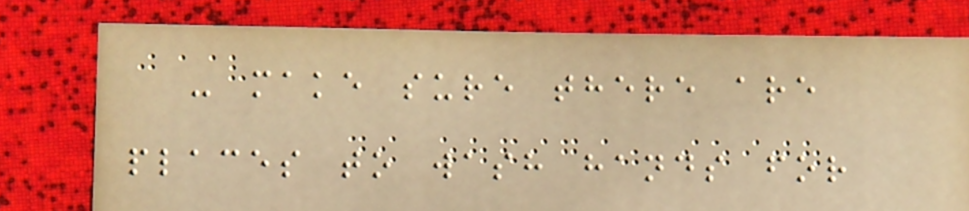- make sure there are
places to wash hands for
